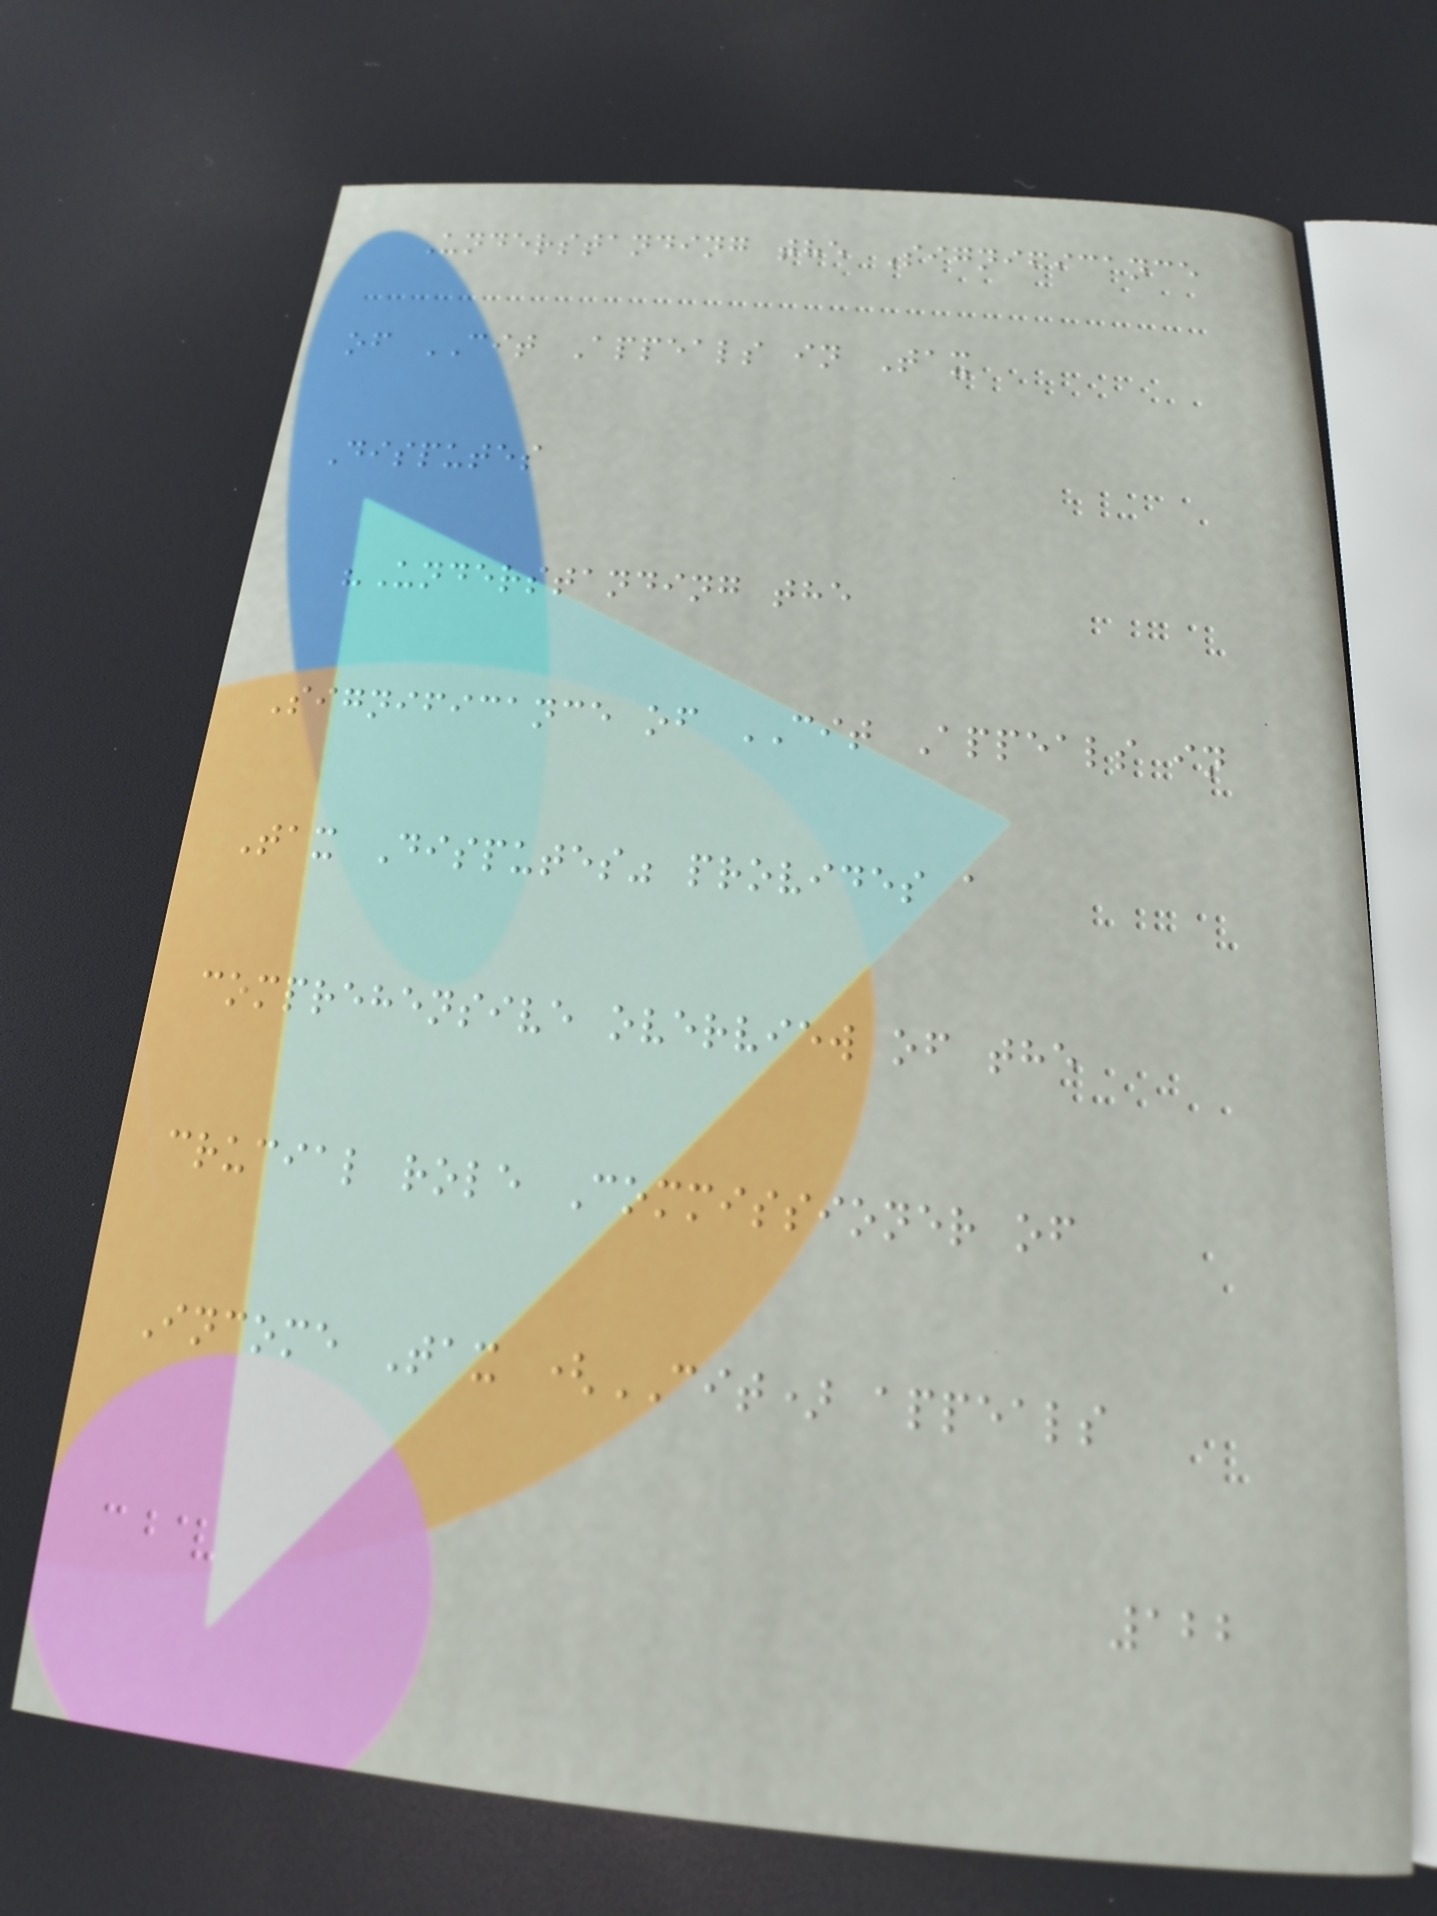Understanding the Significance
of CIT Appeals in Tax
Disputes
"Understanding the
Significance of CIT Appeals in
Tax Disputes" provides a
comprehensive overview of the
crucial role Commissioner of
Income Tax (CIT) appeals
122
